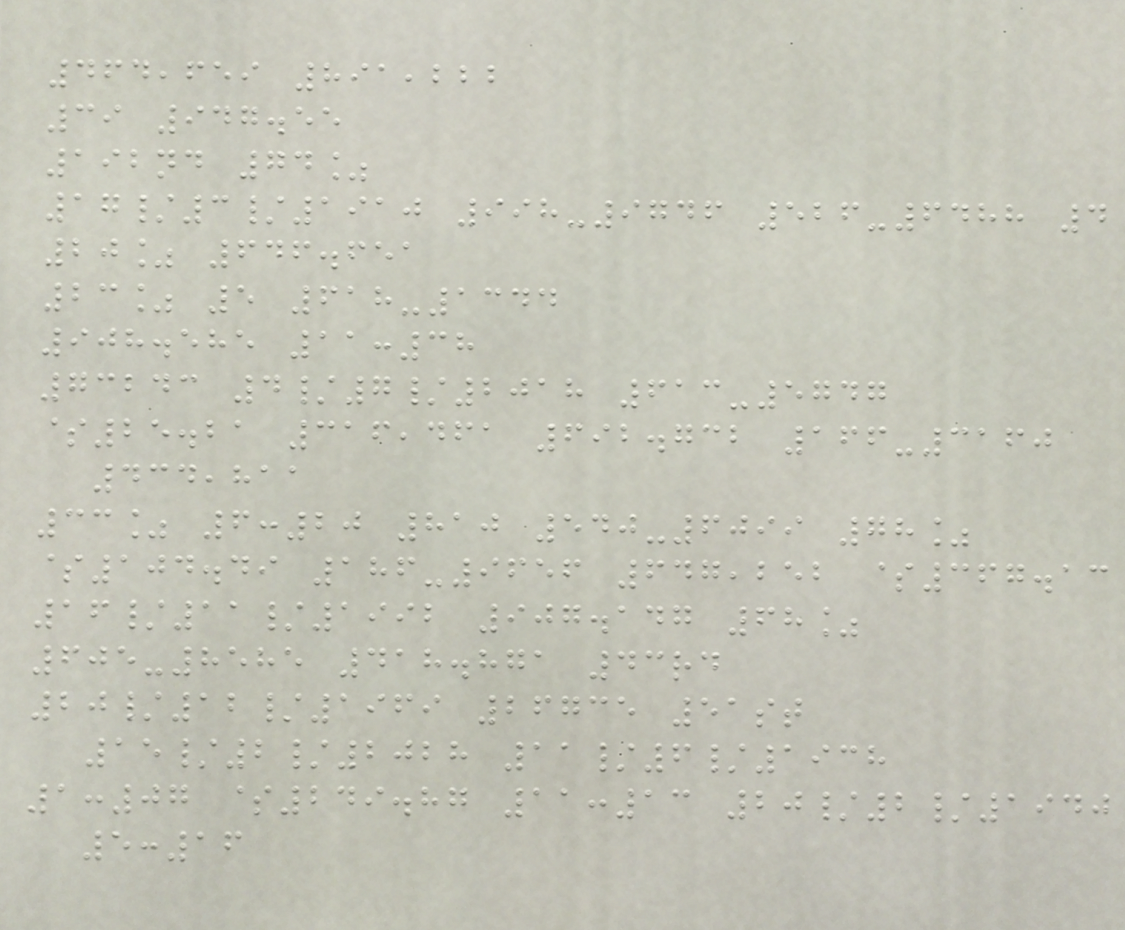464,659 891,222
39 947.55
192nd 74%
17/3/1910 998-9746 526-6488 4
20% 646.651
23% 5 618-1344
908.585 11:38
73243 4/7/2018 613-5747
$25.21 316,461 692.732 166-3160
434,811
33% 6:20 810 540-6099 78%
$104.49 186-9656 647,252 $367.13
16/11/1992 907.147 68%
605-8585 418.871 43rd
20/12/1969 26735 51st
15/2/2028 11/6/1938
1:07 $249.87 11:13 20/2/1940
5:16
